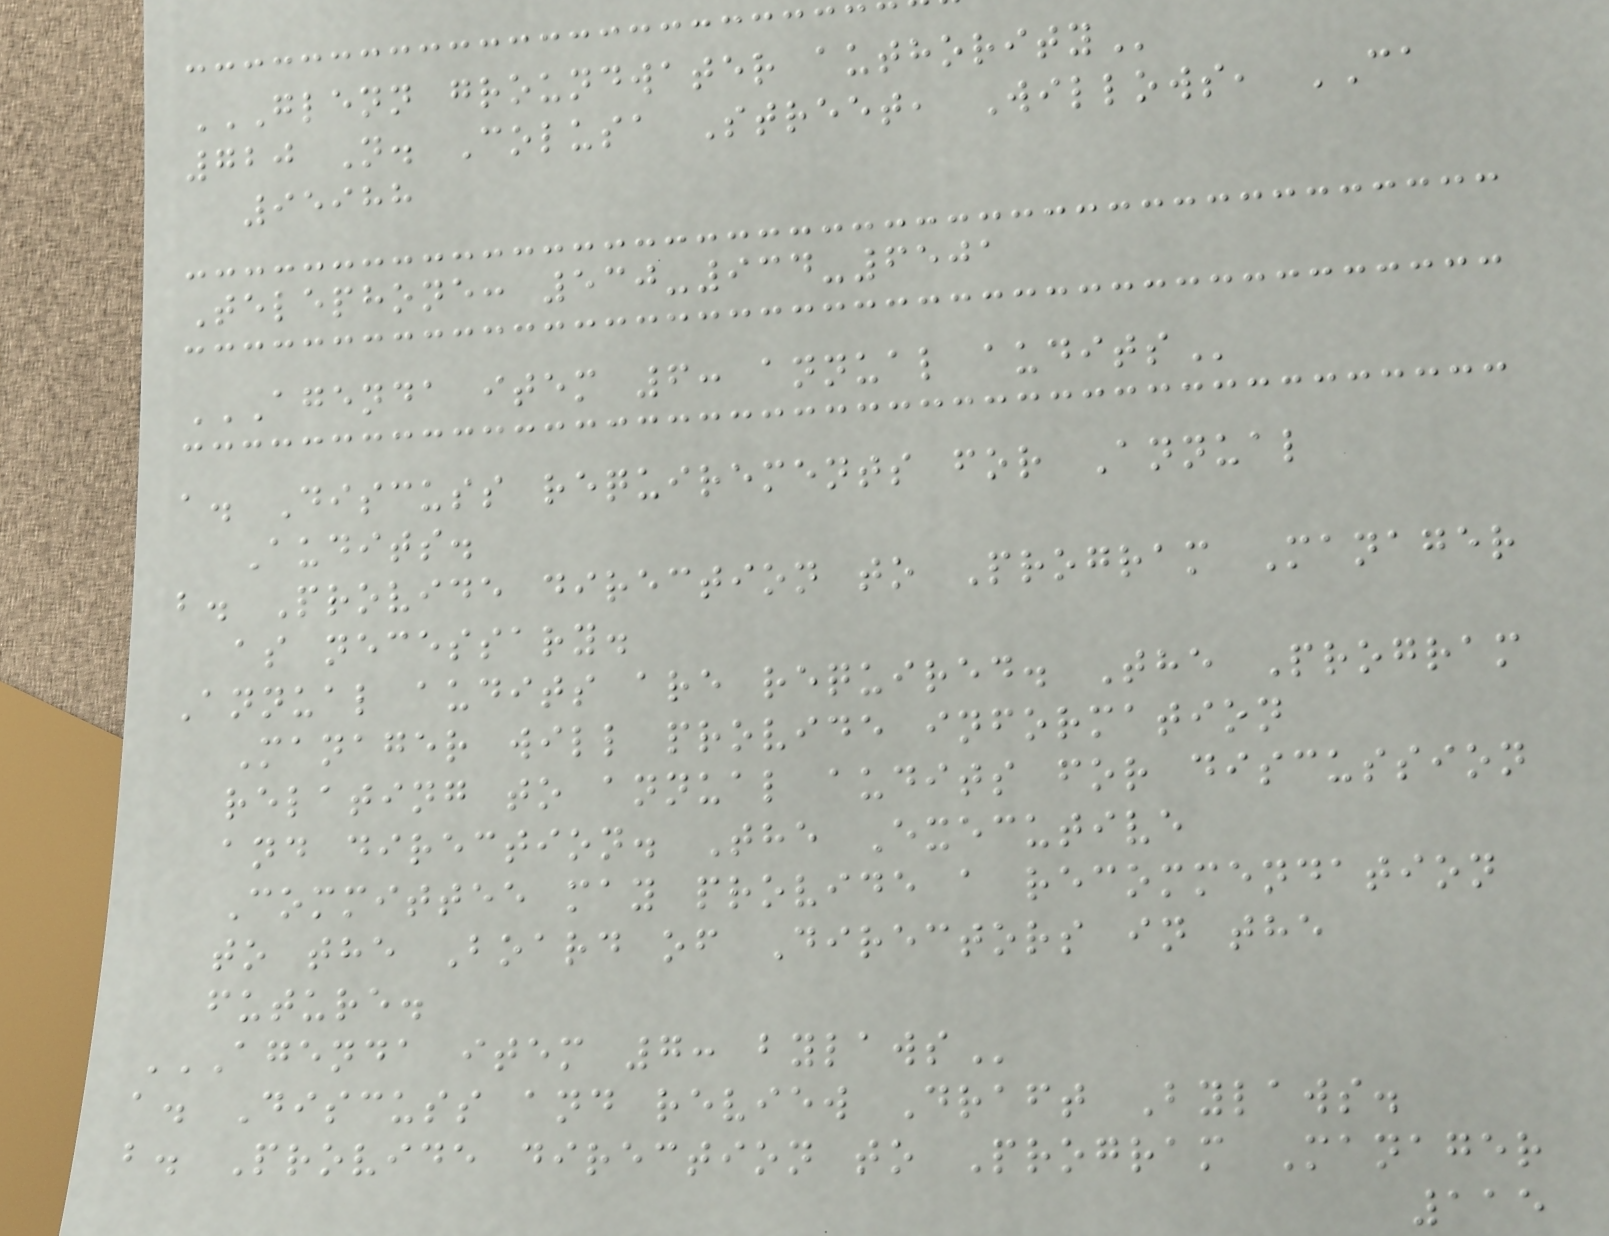GLENN GROUNDWATER AUTHORITY
720 N. Colusa Street, Willows, CA
95988
Telephone: 530-934-6501
AGENDA ITEM 6: ANNUAL AUDITS
a. Discuss requirements for Annual
Audits.
b. Provide direction to Program Manager
as necessary.
Annual audits are required. The Program
Manager will provide information
relating to annual audits for discussion
and direction. The Executive
Committee may provide a recommendation
to the Board of Directors in the
future.
AGENDA ITEM 7: BYLAWS
a. Discuss and review Draft Bylaws.
b. Provide direction to Program Manager
115
